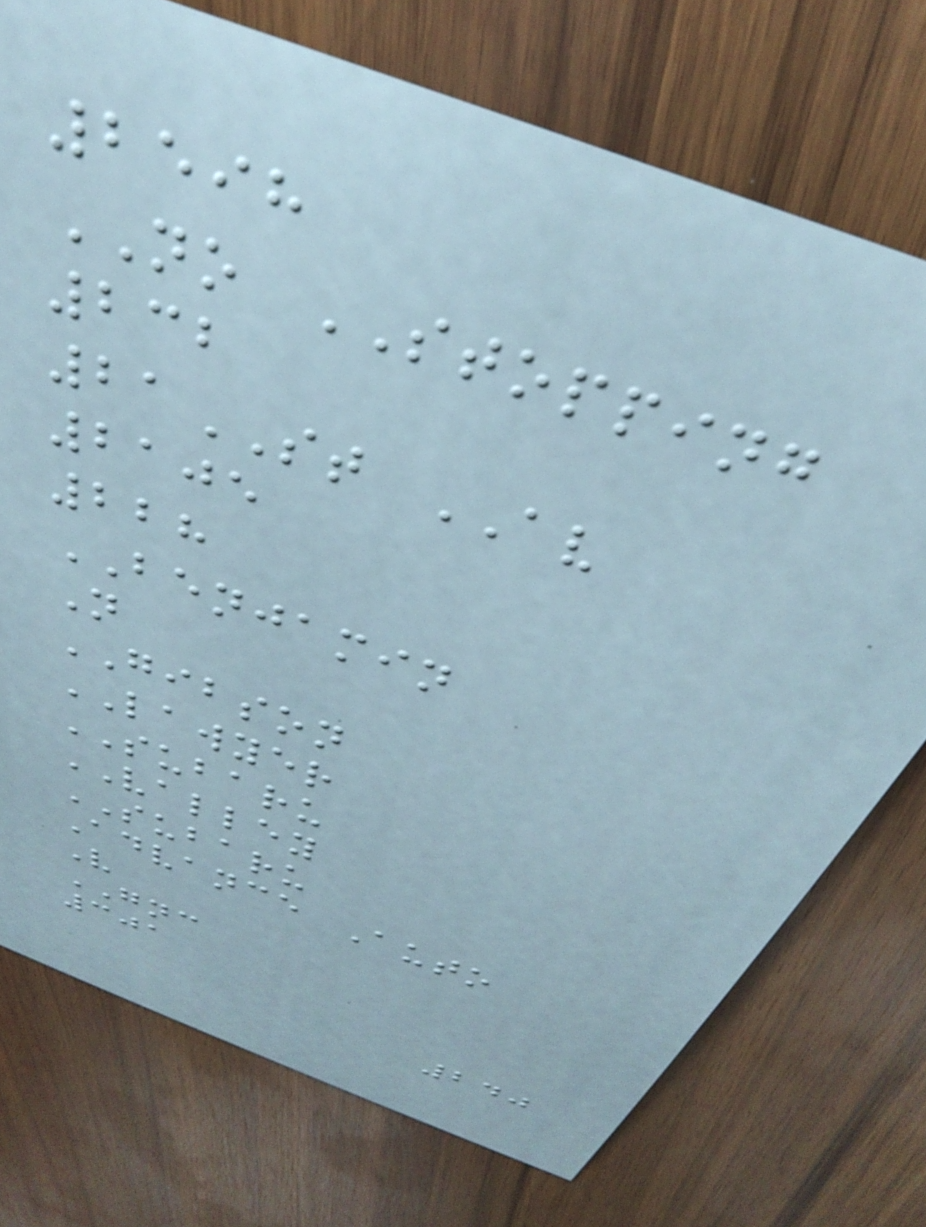2598
NO STOPPING
232
21ST AV
2105
228
BENJAMIN
N
GIBSON
LAWYER
SUBARU
VALLEY
SUBARU
Advance Auto
V
GNC
301
240
